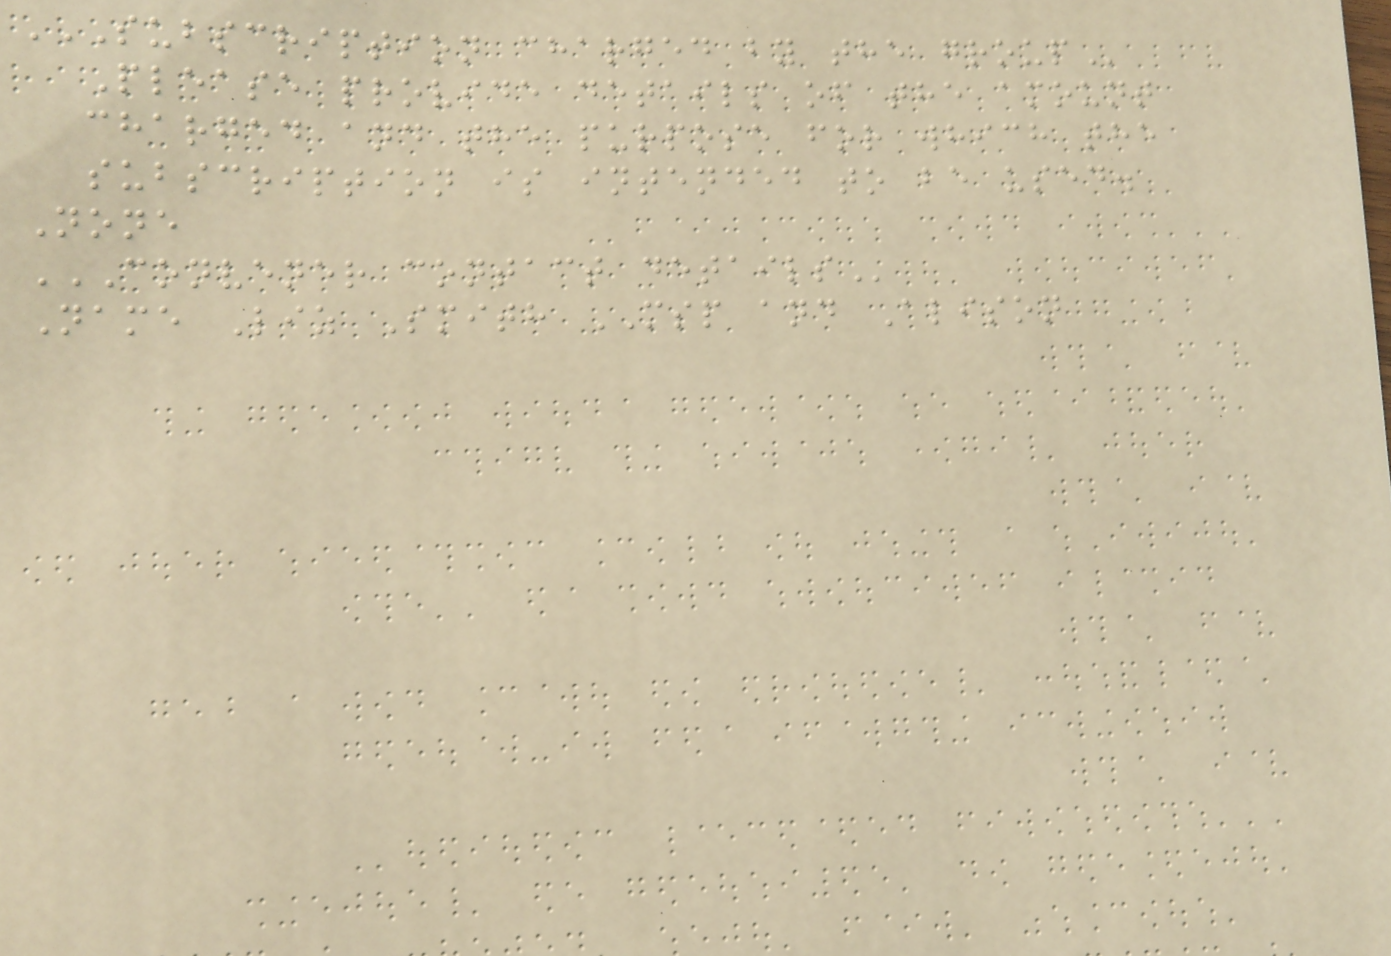SUBSCRIPTION CHARGED BY THE GROUP
Please provide details of the amount
charged and the purpose for which the
subscription is intended to be used.
None
CONVENER CONTACT DETAILS
Name Liz Smith MSP and Alison
